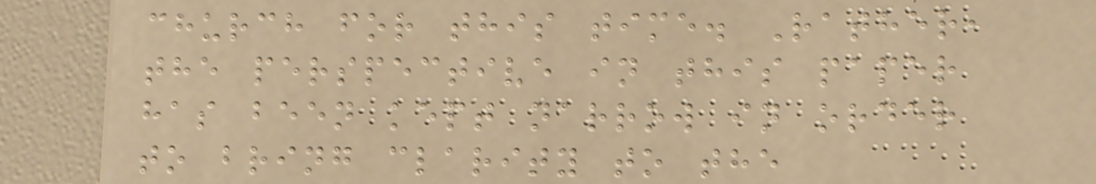church for this time. Rather,
the perspective in this paper
has been kept narrow in order
to bring clarity to the
